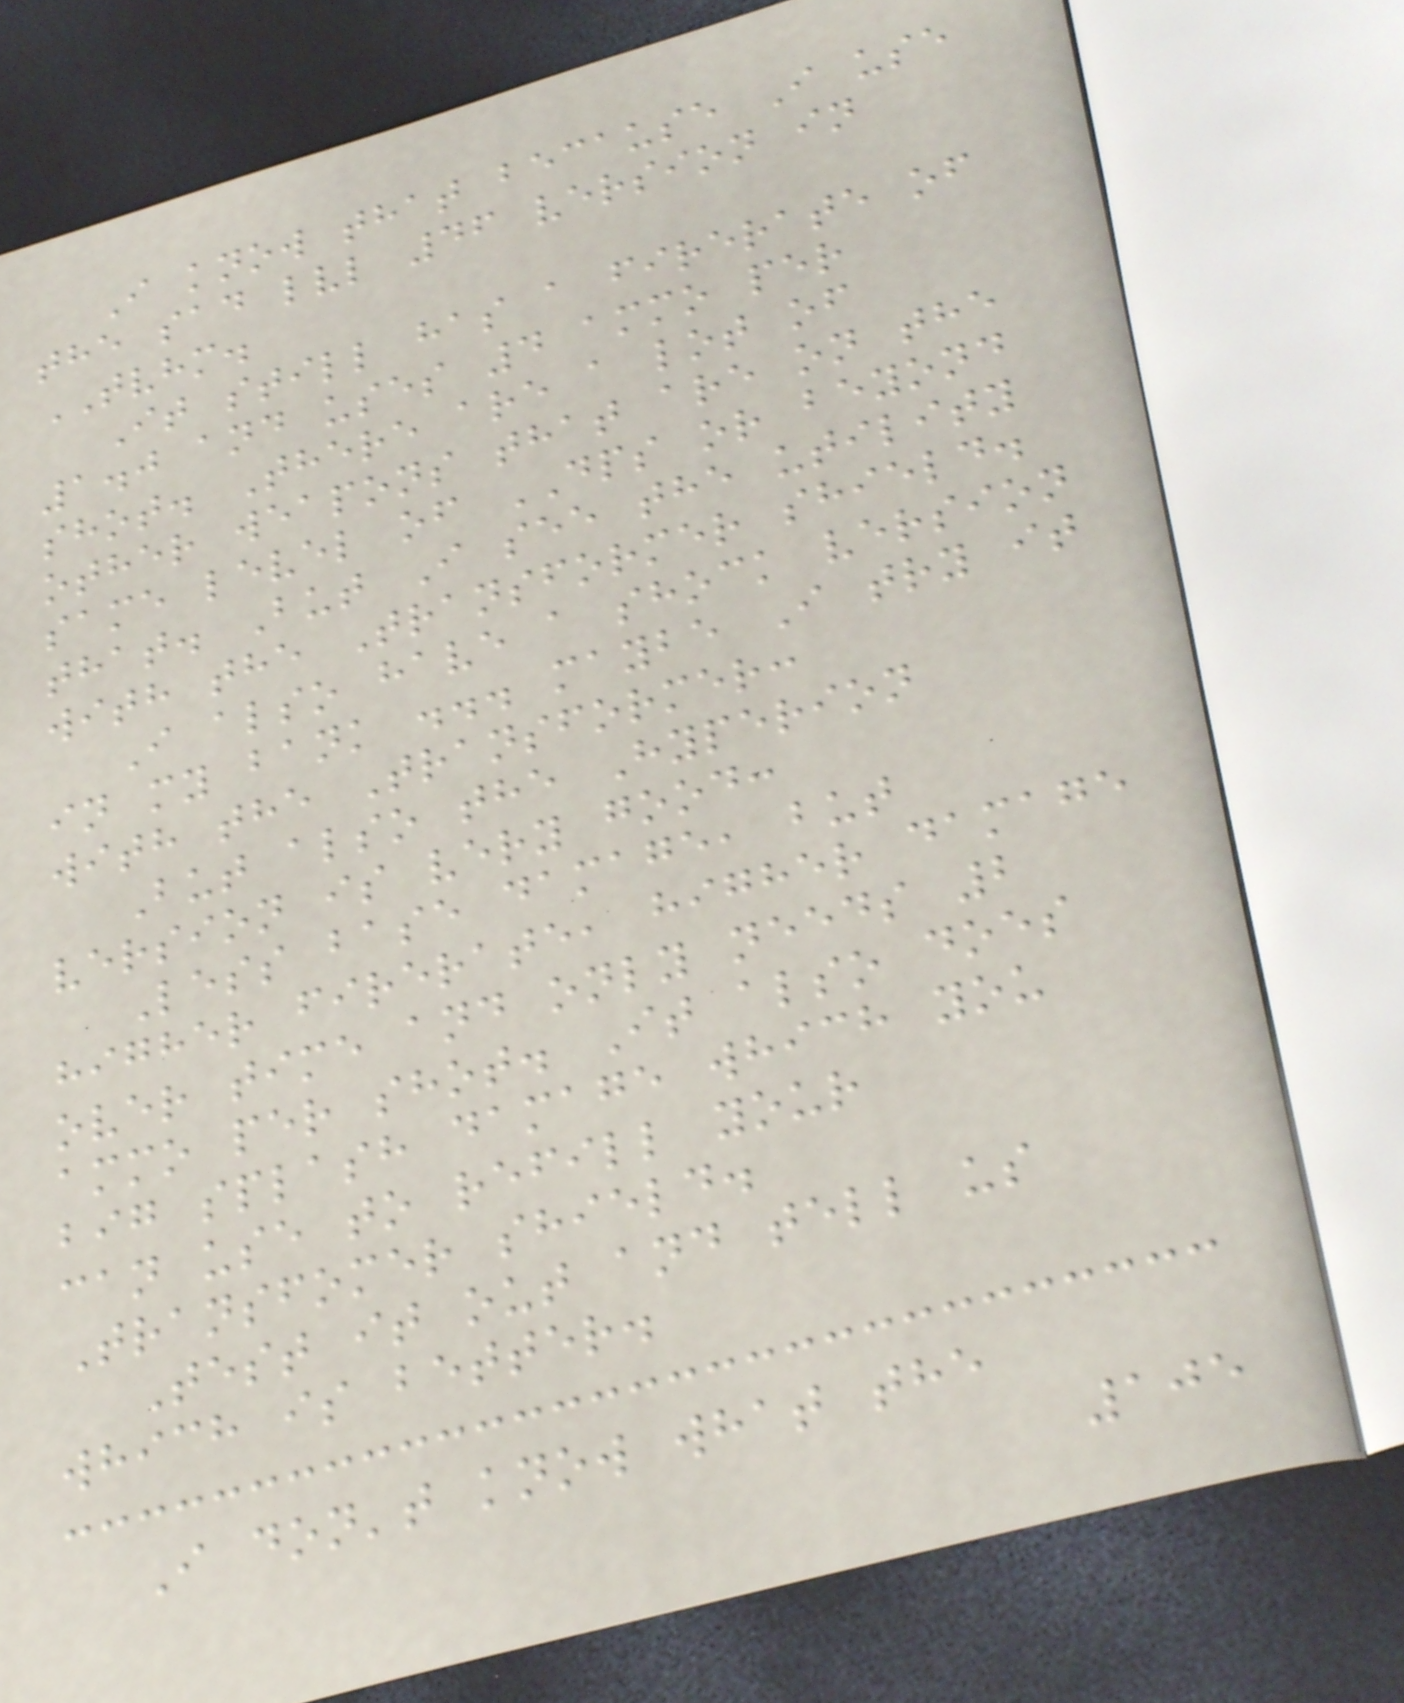I know that because I use
the sad lvl 46 version in
TVHM.
It still has a firerate of
1.0 and uses 4 ammo per
shot. There are a lot of
other weapons that are on the
same level of DPS or beyond
that. But I see the utility
with the Transformer shield.
I also have a shock version
in my bank ... maybe I try it
with the Transformer:
But also the Hyperion
version is very good:
Less base damage, but
higher firerate, higher damage
over time and only needs 2
ammo per shot. It also does
big splash damage which you
can use to refill your
Transfomer shield.
Test it out and tell us
which is better.
I don't know what the
105
